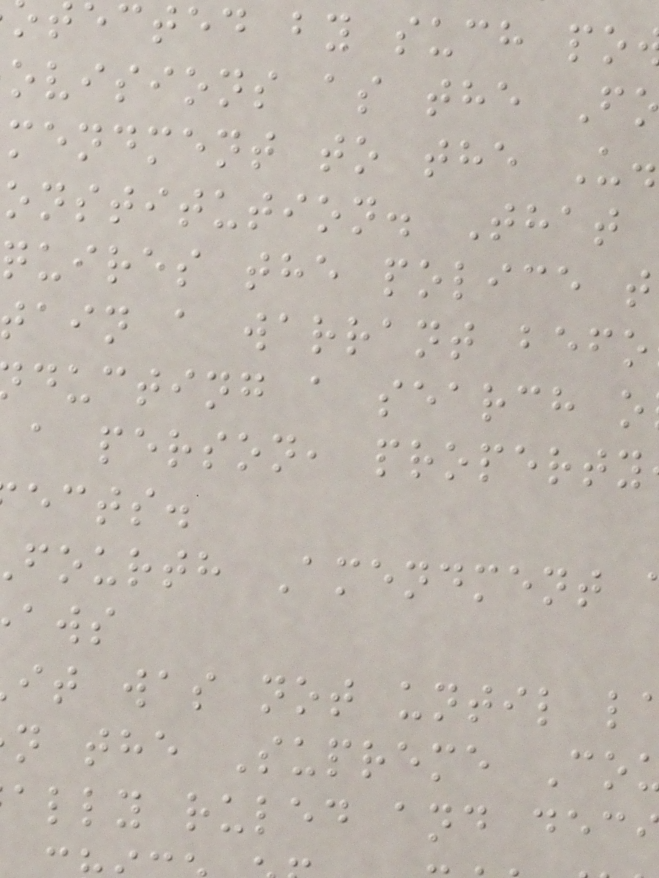ected by such po
ovisions as the F
mendment to the U.
onstitution. That
quires the police t
ain a warrant befo
ducting a search o
a person, property
ects.
fourth Amendment
it was not until l
n the Supreme Co
ally ruled and dec
